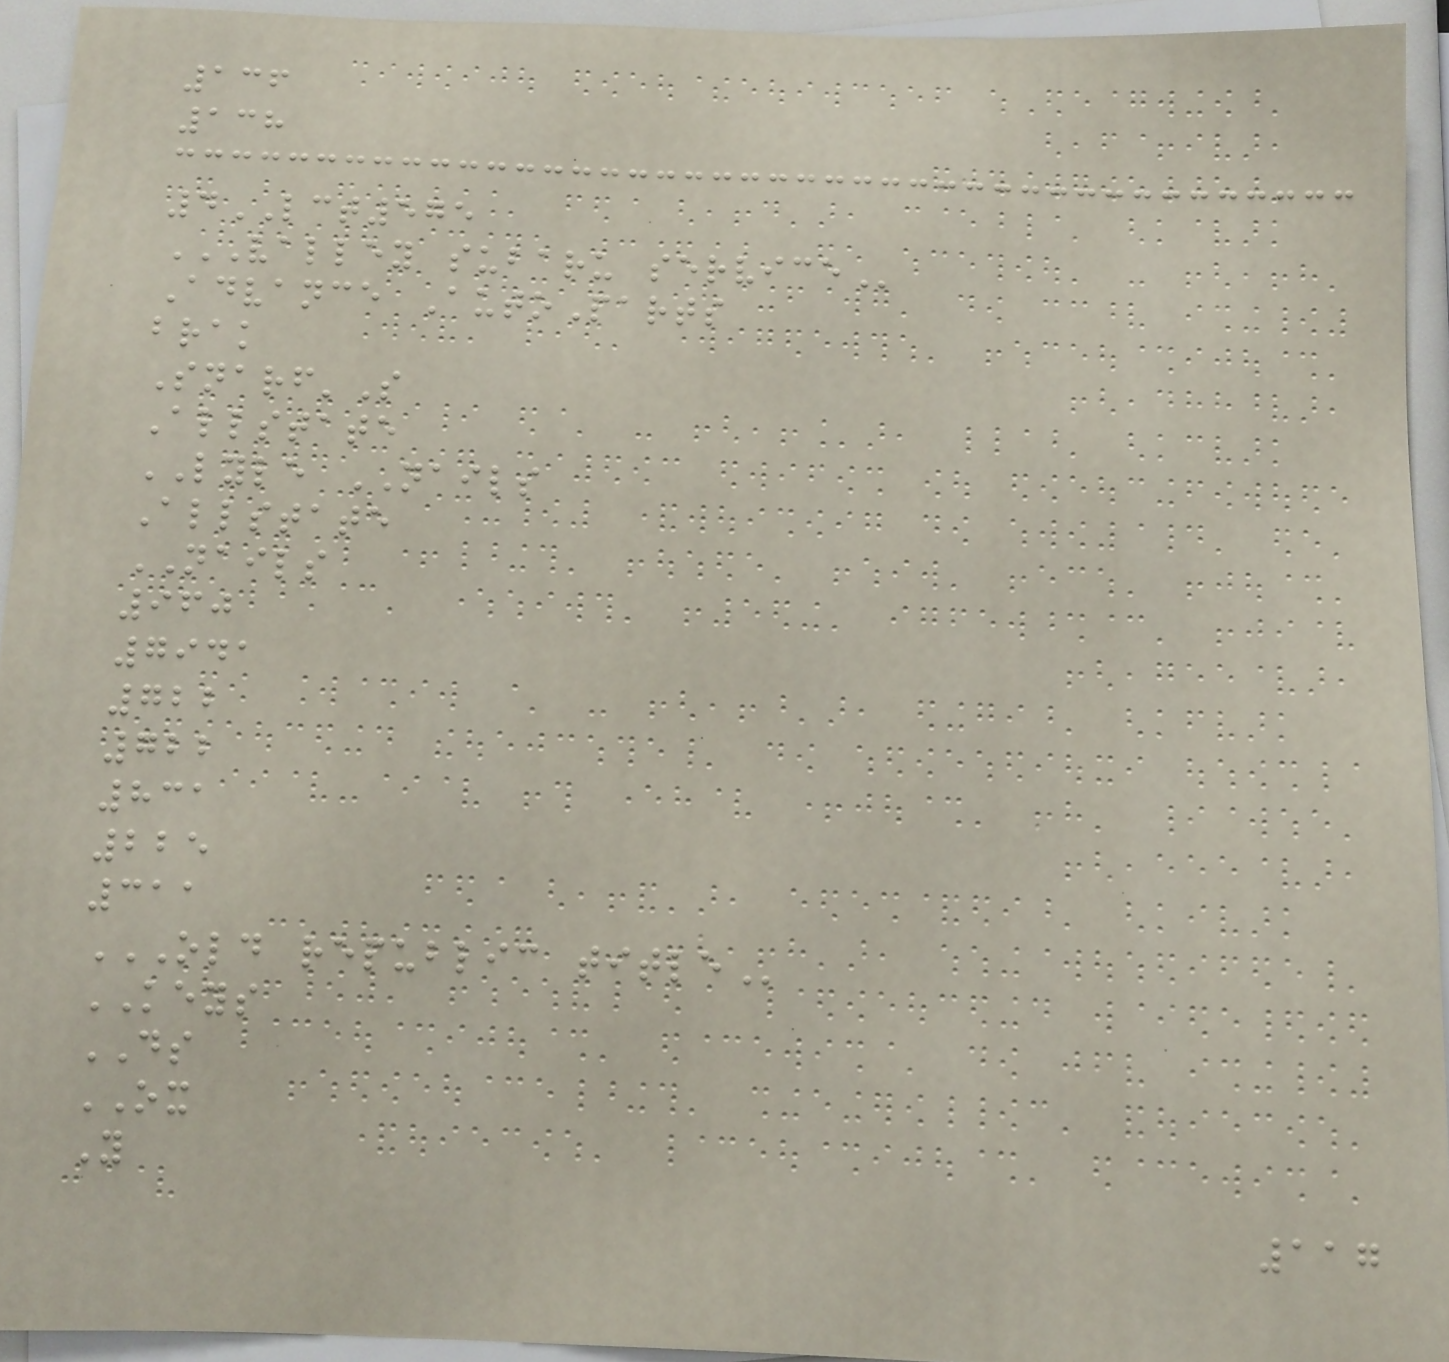136
138
4LCT575
VALLEY SUBARU SERVICE
Advance AutoParts
brak
Snarf'S
Allstate
LYLE NAILS
Allstate
NAILS
960
7941
722
722
831
225
311
OLD REPUBLIC TITLE
KEYS
DS
OX
Y
117
